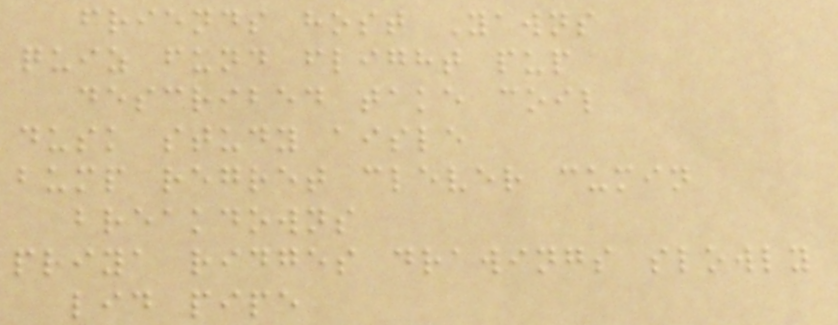friends host Yawns
quiz fund flight pup
described take coil
dusk study aisle
bump regret clever cumin
breakdowns
priya ridges drawings slowly
lid pipe
